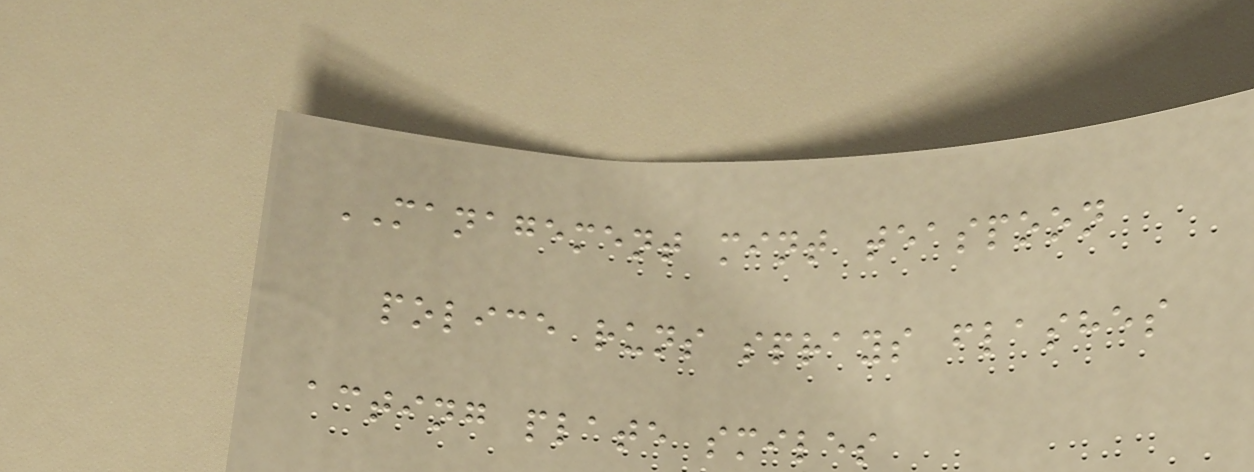MANAGEMENT mint teaspoon
police runs sprays flashes
acting plate smiles
